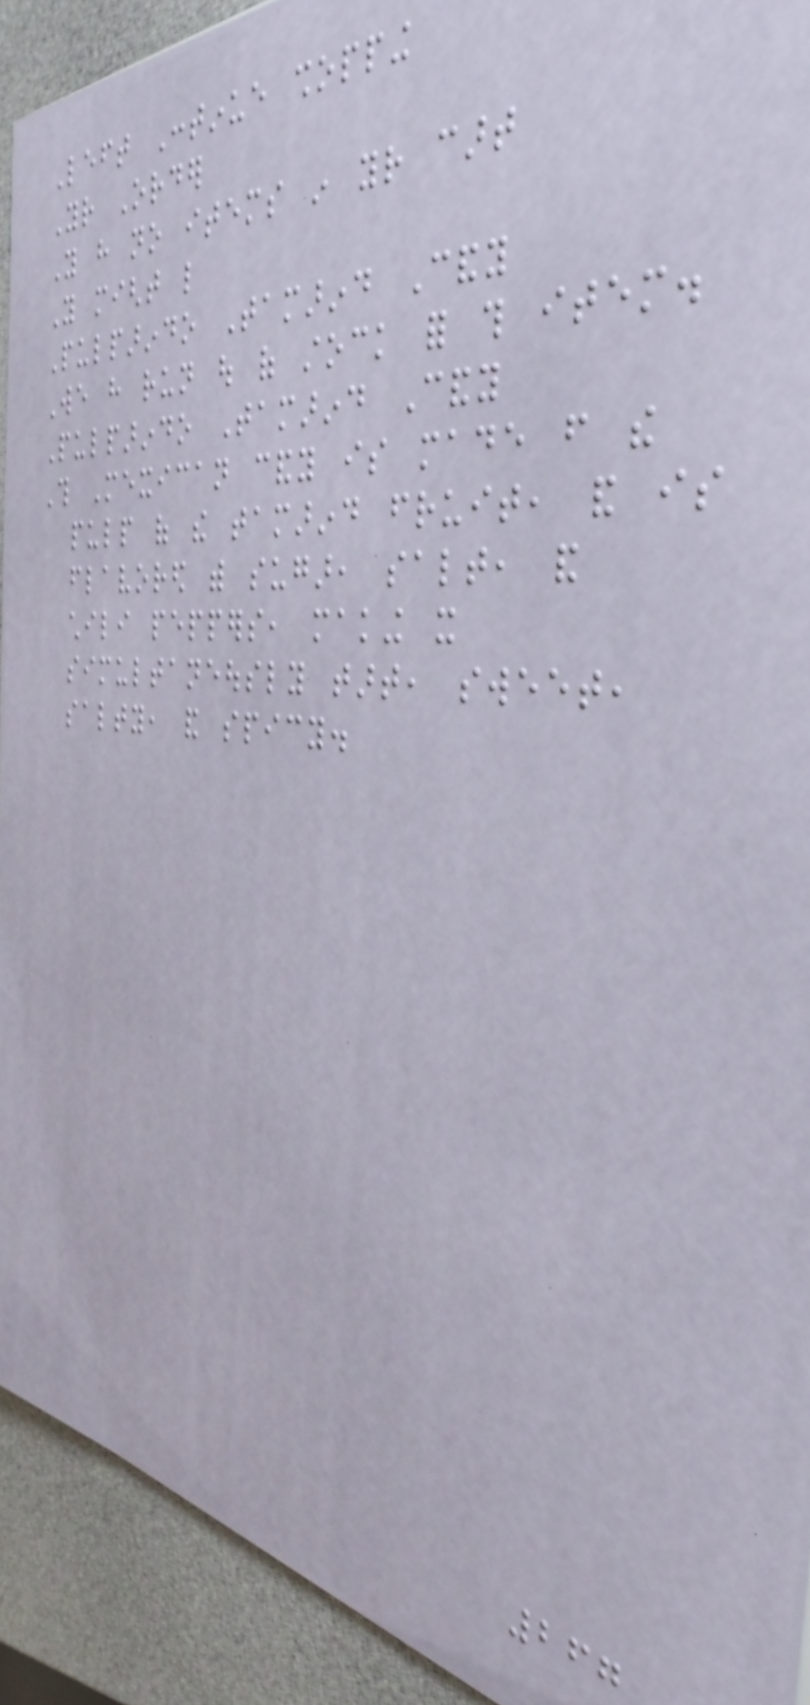Left Continue shopping
Your Order
You have no items in your cart
You might like
Pulparindo Tamarind Candy
We have run out of stock for this item.
Pulparindo Tamarind Candy
This Mexican candy is made from the
pulp of the tamarind fruit, and is
flavored with sugar, salt, and
chili peppers, making it
simultaneously tart, sweet,
salty, and spicy.
267
